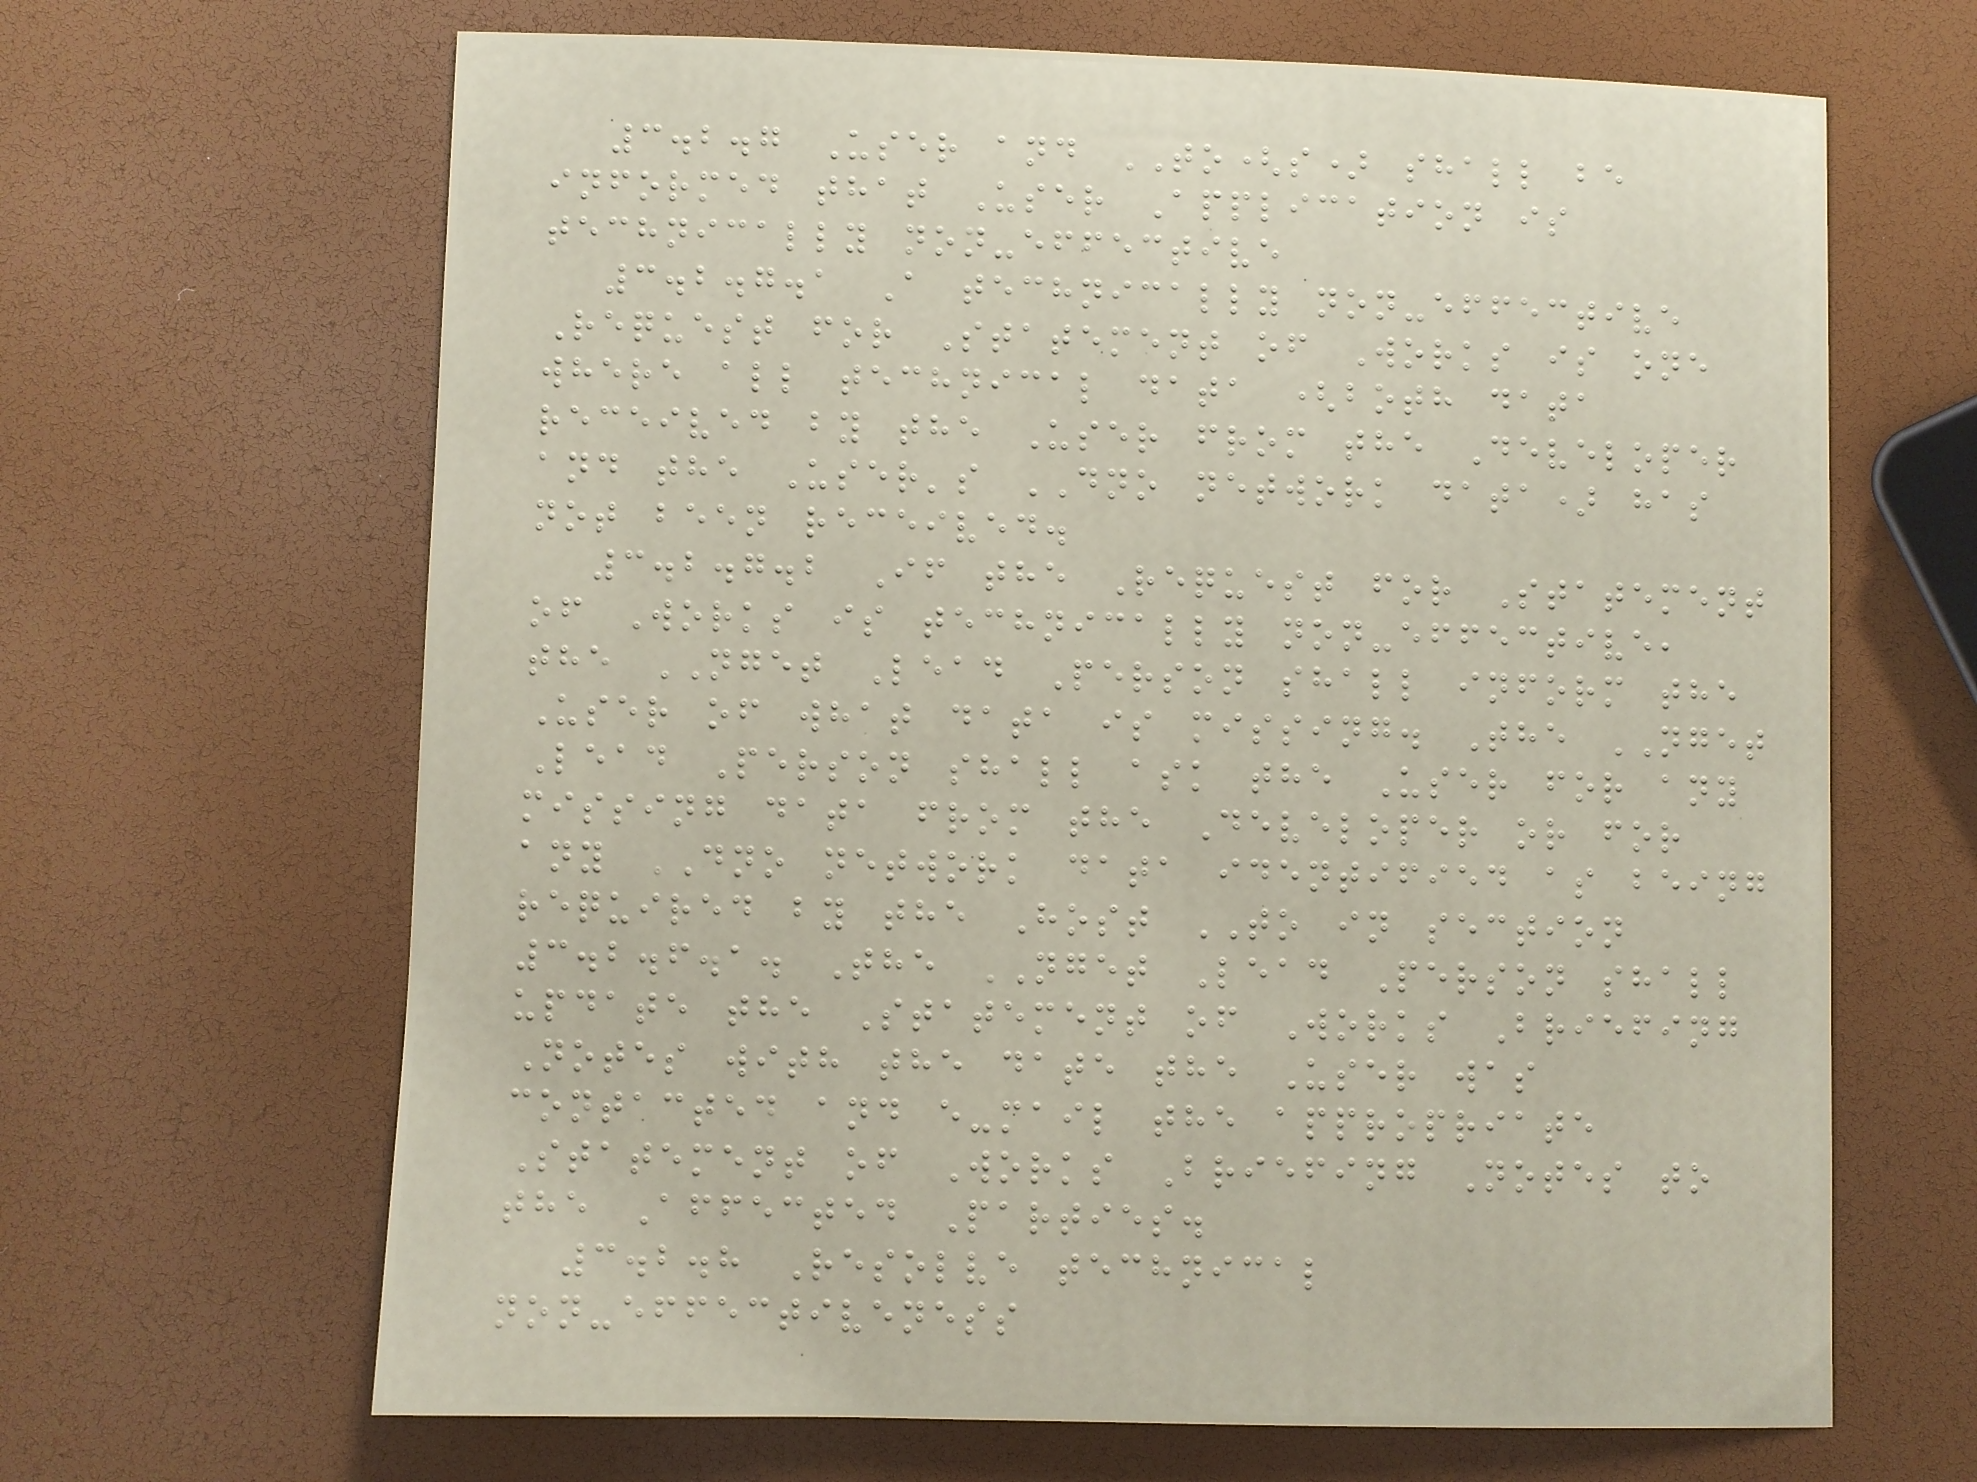3.2.7 User and TO(s) shall be
informed that User Application is
technically non-effective
3.2.7.1 A technically non-effective
Request for Statement of Works is one
where all technical data (both data
received by the User from the Developer
and the User's DNO network data) has
not been received.
3.2.7.2 If the Request for Statement
of Works is technically non-effective,
the NGET Lead Person shall inform the
User of what data is missing. The NGET
Lead Person shall ask the User for any
missing data from the Developer or for
any DNO network data identified as being
required by the Host TO in section
3.2.6.1. The NGET Lead Person shall
update the Statement of Works Briefing
Notes with the date the User was
contacted and e-mail the appropriate
Statement of Works Briefing Notes to
the Affected Parties.
3.2.8 Resolve technical
non-effectiveness
